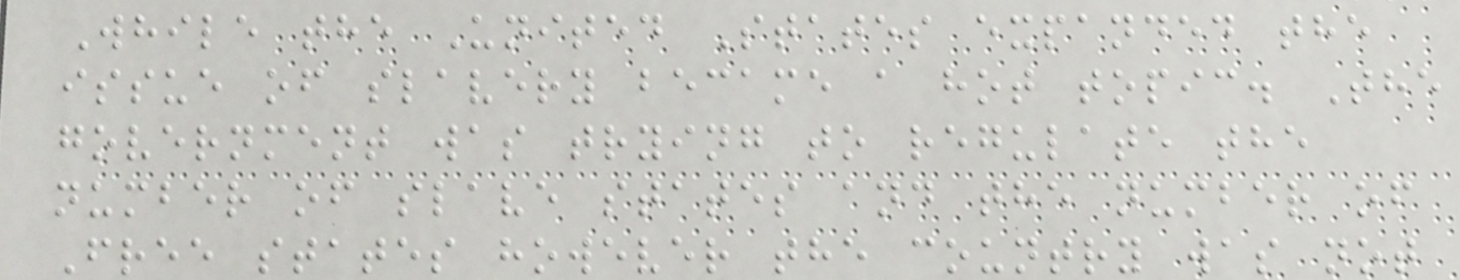While the United States expanded the
issue of slavery became a hot topic. The
government was trying to regulate the
number of slave states and the number of
Free states however the country was not
